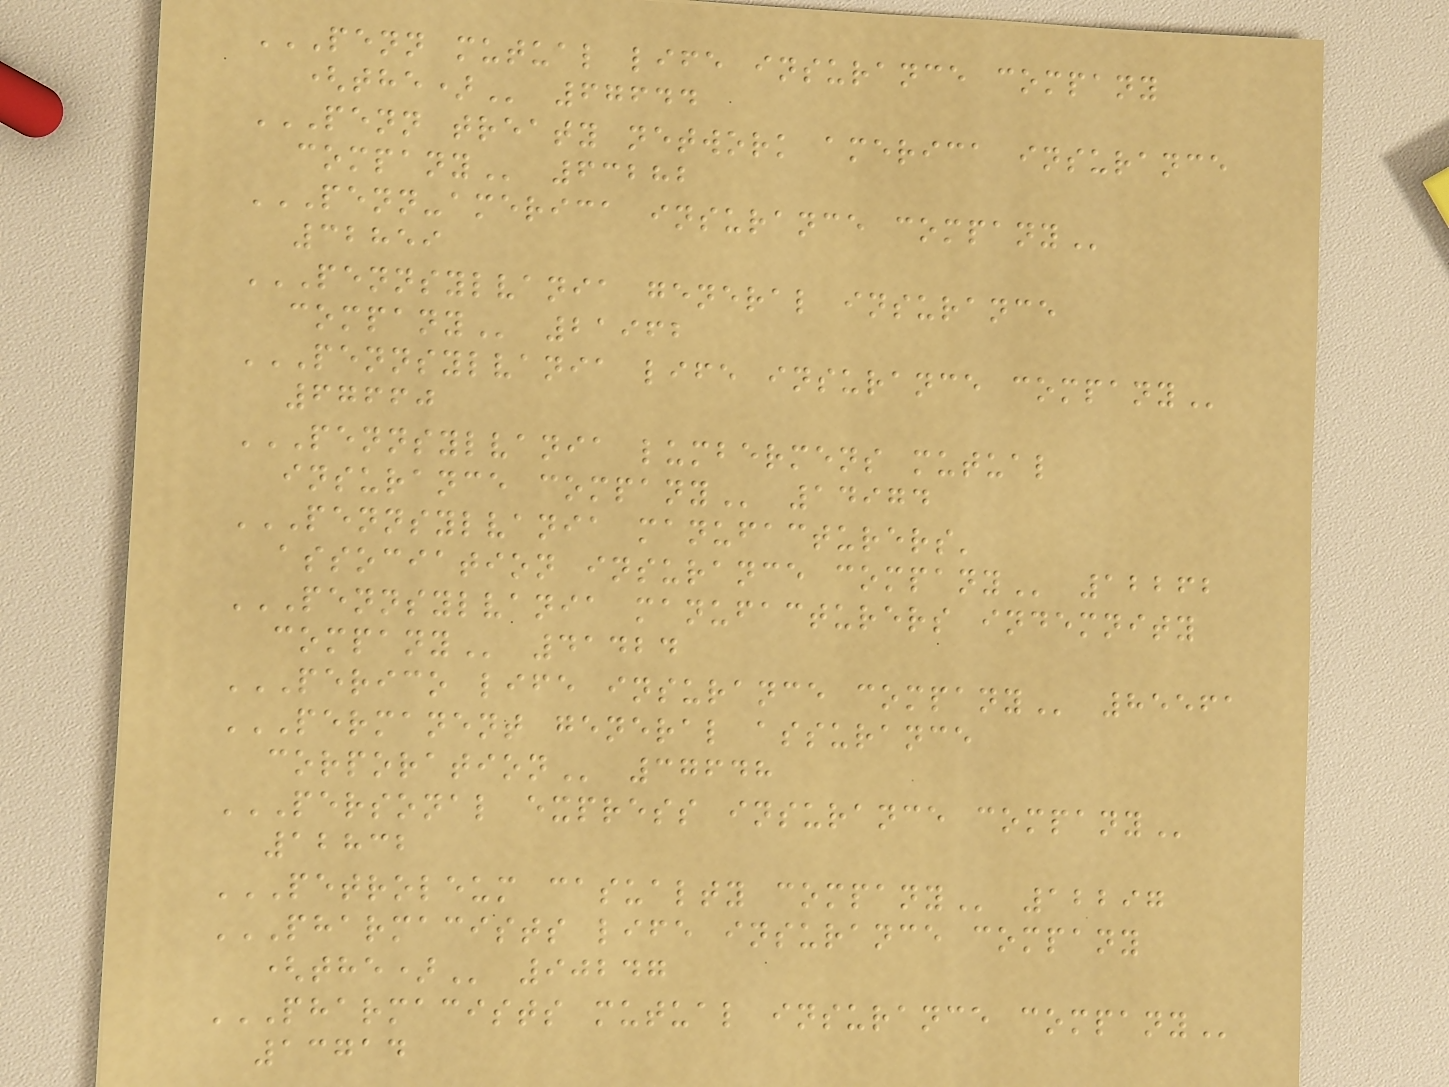PENN MUTUAL LIFE INSURANCE COMPANY
(THE) 67644
PENN TREATY NETWORK AMERICA INSURANCE
COMPANY 63282
PENN-AMERICA INSURANCE COMPANY
32859
PENNSYLVANIA GENERAL INSURANCE
COMPANY 21962
PENNSYLVANIA LIFE INSURANCE COMPANY
67660
PENNSYLVANIA LUMBERMENS MUTUAL
INSURANCE COMPANY 14974
PENNSYLVANIA MANUFACTURERS'
ASSOCIATION INSURANCE COMPANY 12262
PENNSYLVANIA MANUFACTURERS INDEMNITY
COMPANY 41424
PERICO LIFE INSURANCE COMPANY 85561
PERMANENT GENERAL ASSURANCE
CORPORATION 37648
PERSONAL EXPRESS INSURANCE COMPANY
12832
PETROLEUM CASUALTY COMPANY 12297
PHARMACISTS LIFE INSURANCE COMPANY
(THE) 90247
PHARMACISTS MUTUAL INSURANCE COMPANY
13714
